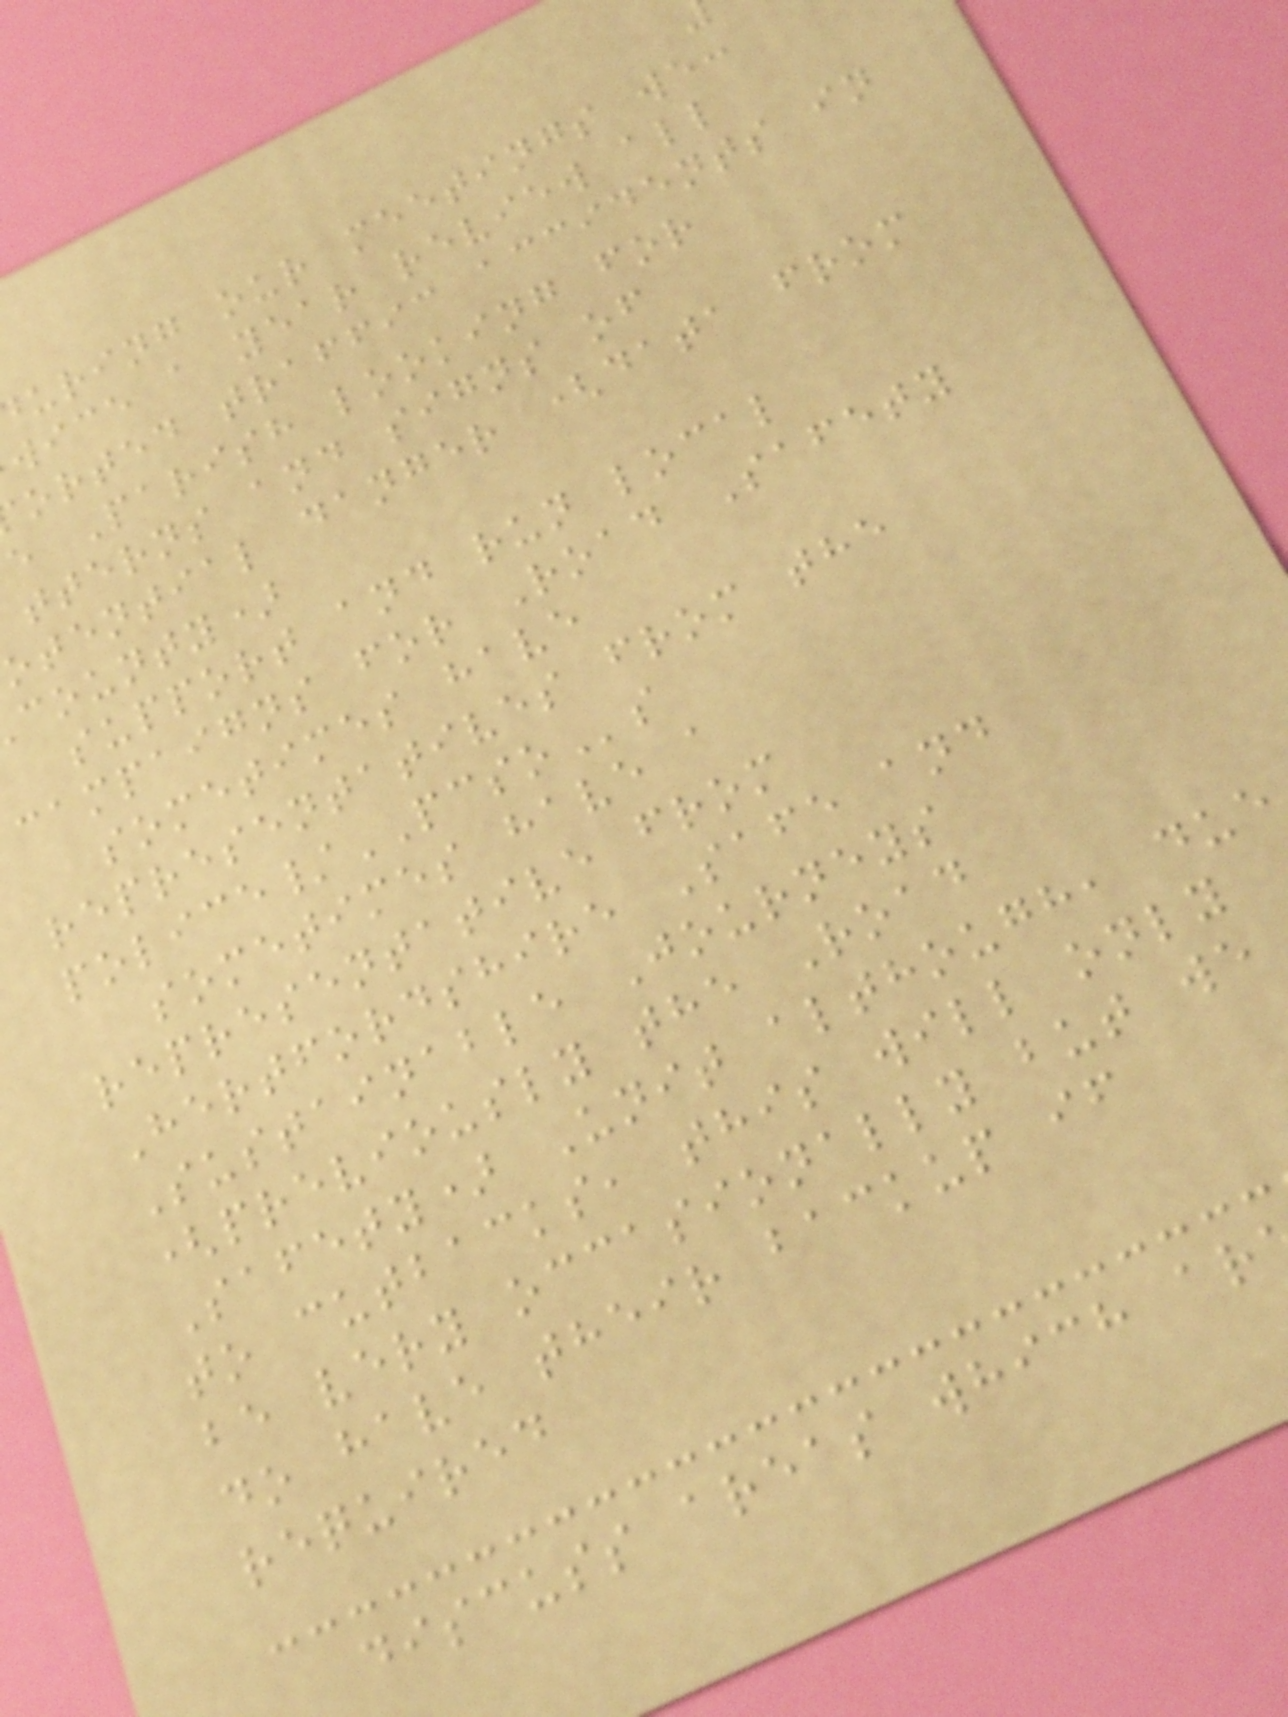uring our meetings we:
wice a year review all
orted traffic accidents in
e Parish looking for
tterns and signs of
otential danger (data from
county)
support and run local
campaigns for Road Safety
sometimes have
representatives from the
police/PCSOs
sometimes have a
representative from
Hertfordshire Safe and
Sustainable Journeys
(previously the Road
Safety) Unit although, due
to cutbacks, this will only
be very occasionally but we
do have their backup if
required
discuss areas which ar
